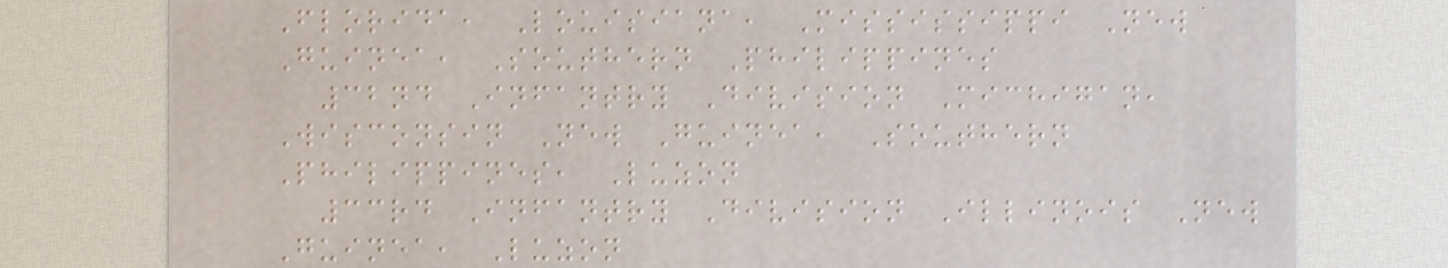Florida, Louisiana, Mississippi New
Guinea, Southern Philippines
32nd Infantry Division Michigan,
Wisconsin New Guinea, Southern
Philippines, Luzon
33rd Infantry Division Illinois New
Guinea, Luzon
